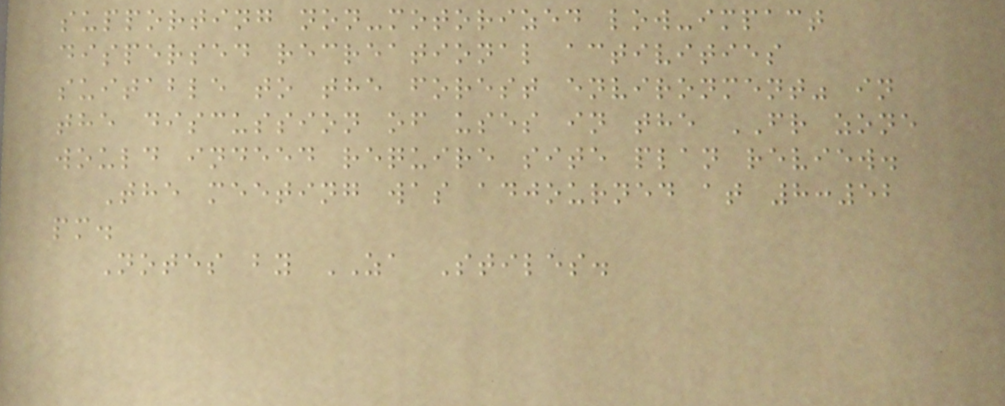supporting non-motorized low-impact
dispersed recreational activities
suitable to the forest environment" in
the discussion of uses in the FR zone
would indeed require site plan review.
The meeting was adjourned at 8:52
pm.
Notes by ZA Stiles.
